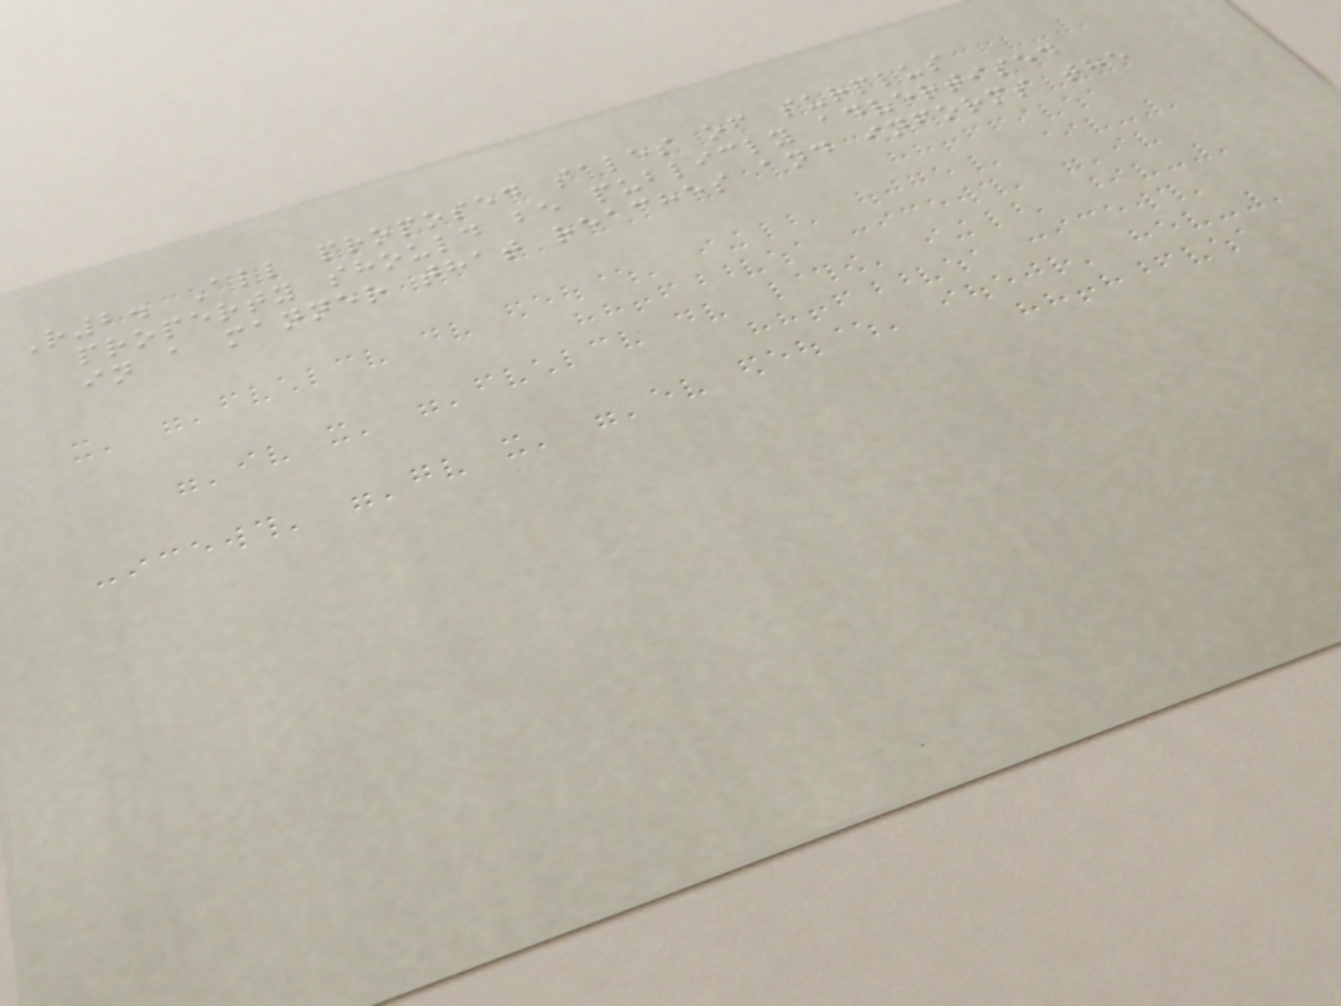R2. All proposed sales of surplus
property should be publicly advertised
in a manner that reaches and informs the
